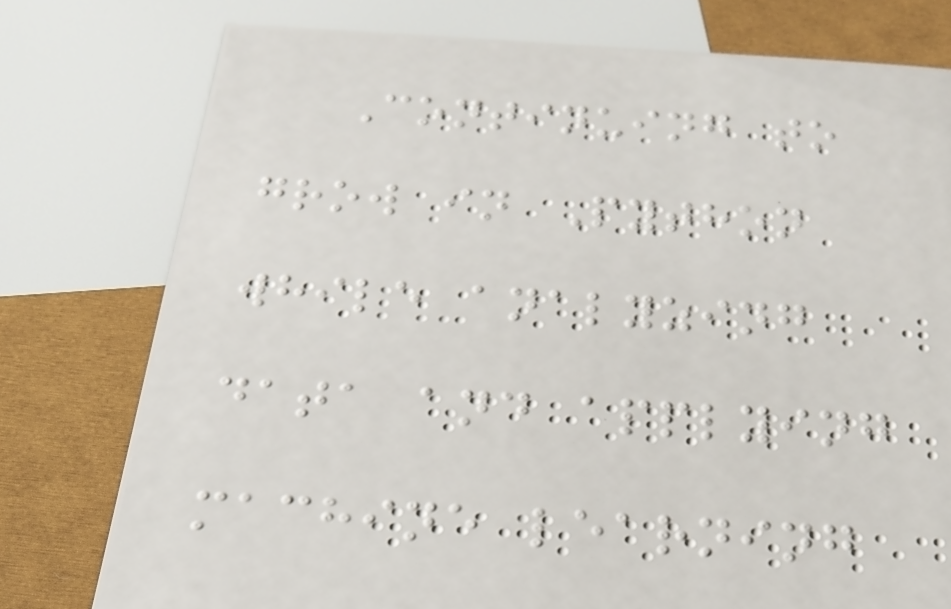Continuing to
grow in Python
while analyzing
data and applying
machine learning
